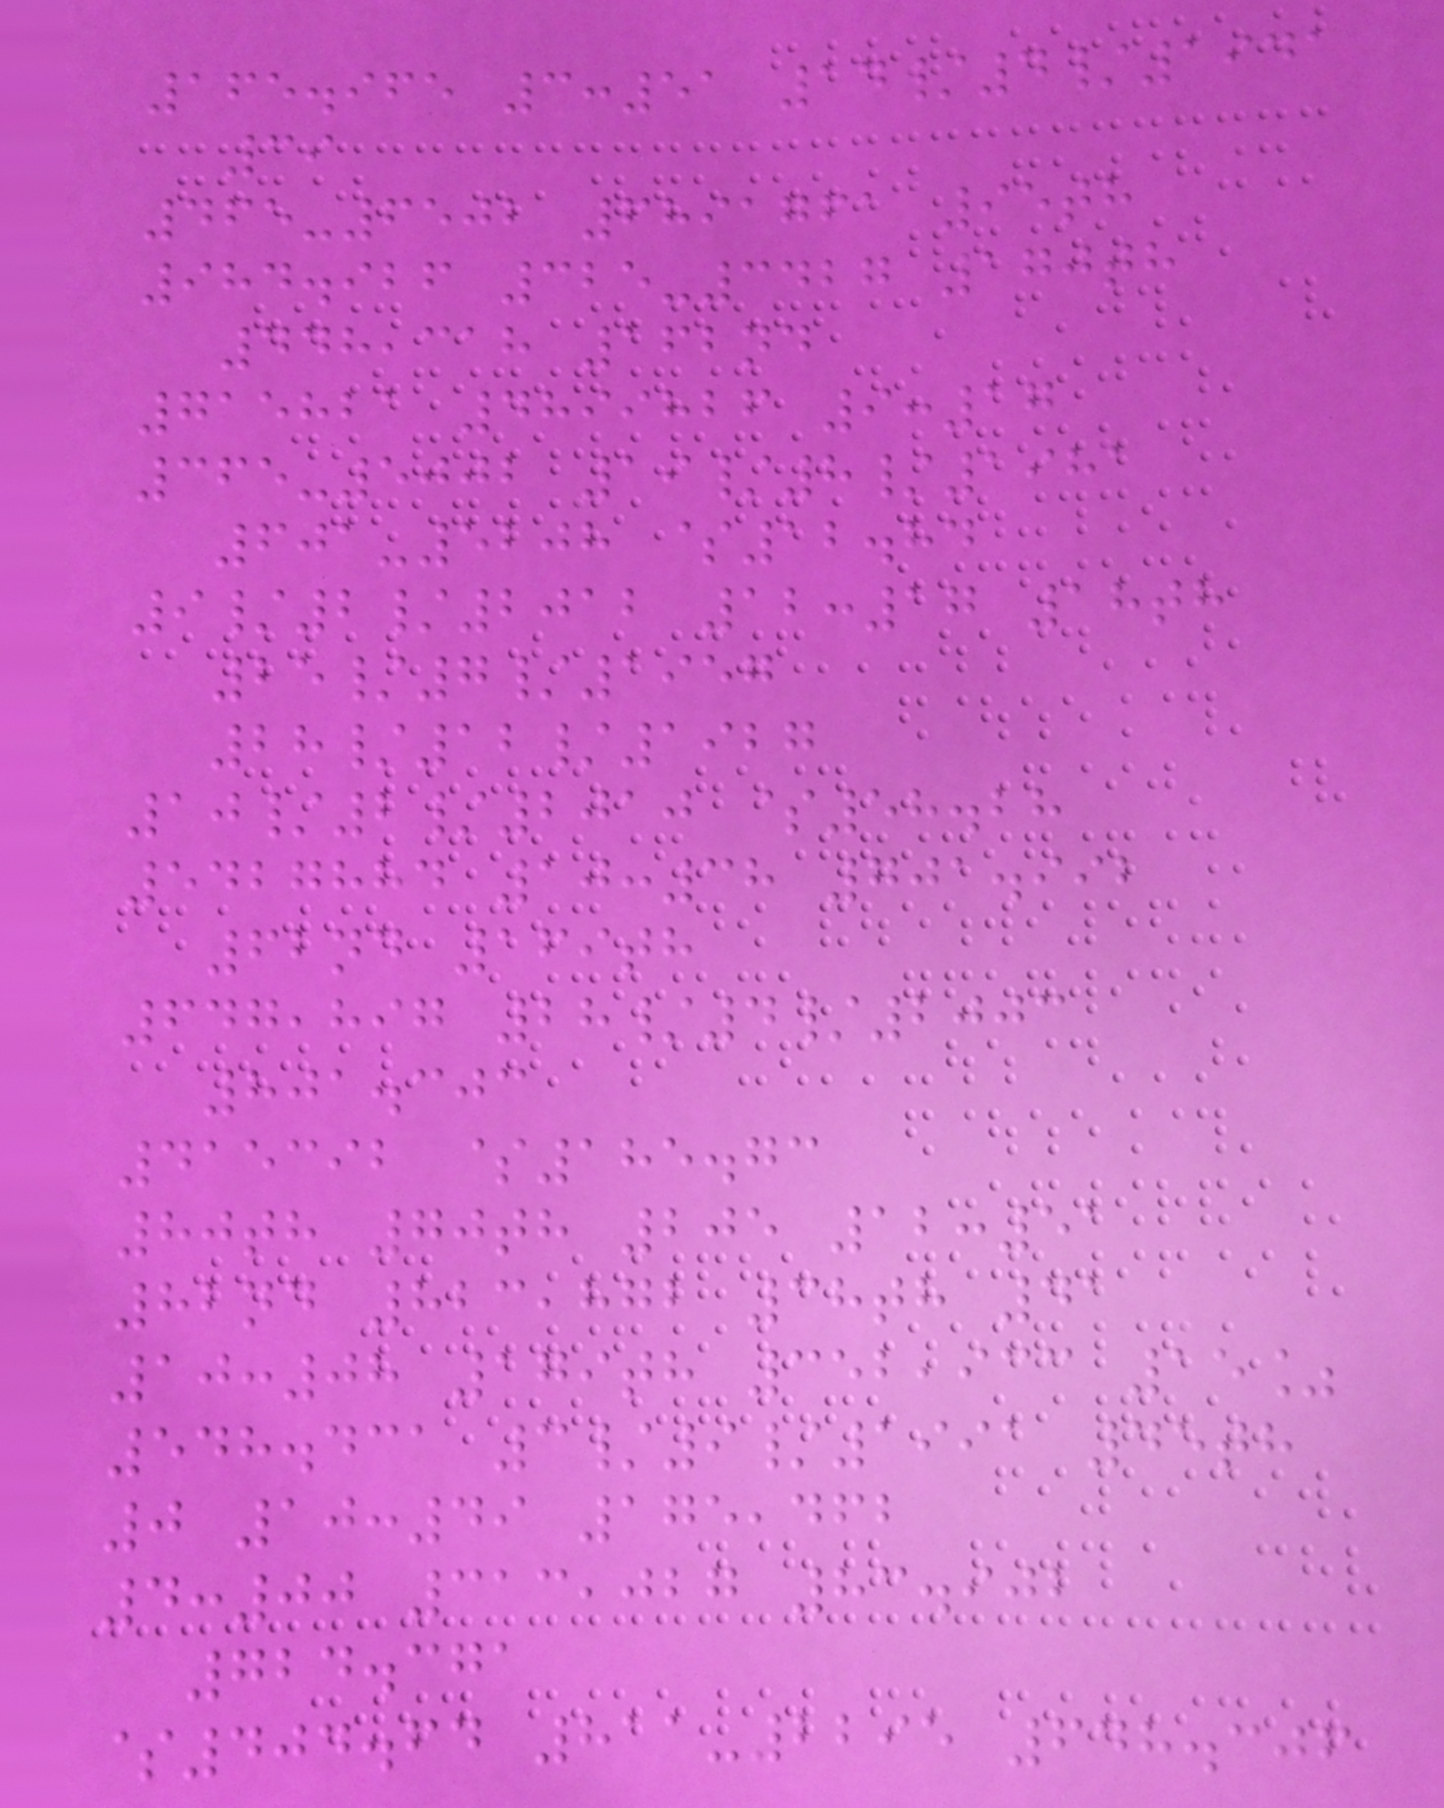165.965 3:51 14/4/1941
39
465-6502 6891761 95th
984.926 325-3427 170th
448,318 162nd
715821 4899826 9:17
365-5002 19/8/1981
601-5208 $12.84
9/2/2012 12:17 18th
25/7/1957
28/12/1927
10/2/2010 $58.28
5427884 10:38 701.992
62nd 169th
647,897 28/4/2003
801.303
415392 $185.73
80th 70th 205 12:51
82nd 823,872 38th 41
10:08 179th 352,933 15%
548.431 3/9/1991 45th
0 10:49 175,462
4:00 313,027 83.902
724.371
$404.64 811-2295 648.306
